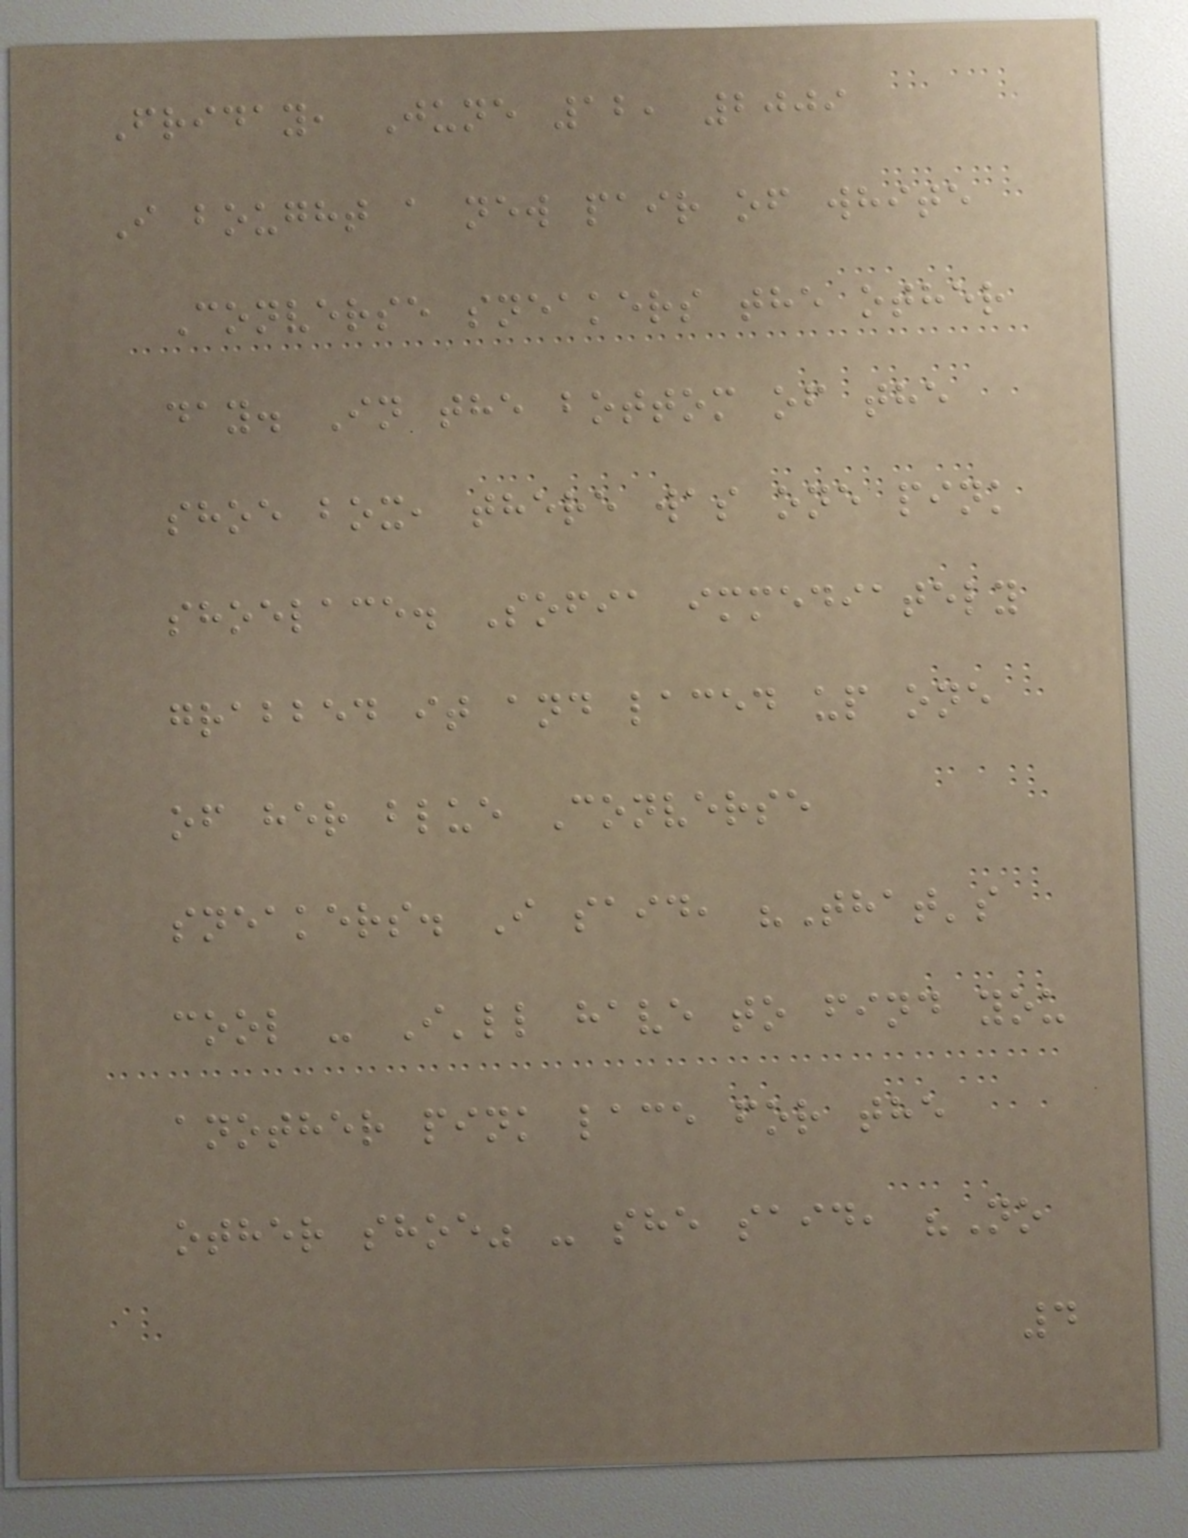Friday, June 12, 2009
I bought a new pair of white
Converse sneakers the other
day. In the bottom of the
shoe box, there was one pink
shoelace. Sofia immediately
grabbed it and laced up one
of her blue Converse
sneakers. I said, "That's
cool - I'll have to find you
another pink lace for the
other shoe" - she said, "No
4
